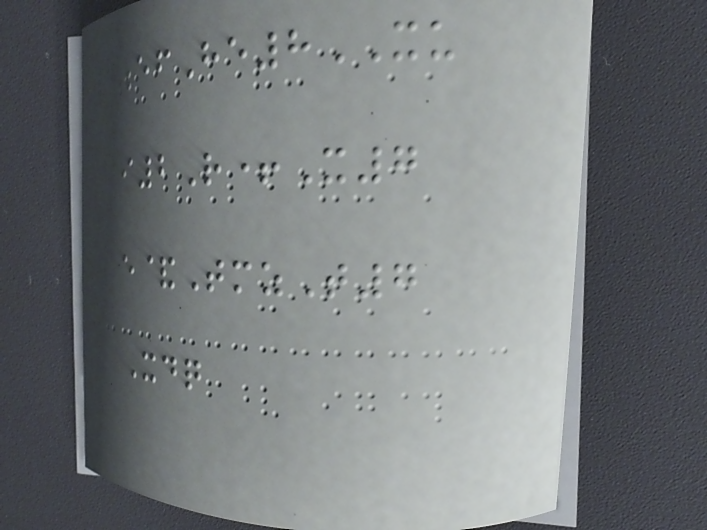4efHe8XU
i2R+X7
e&TmzT7
Xdq
